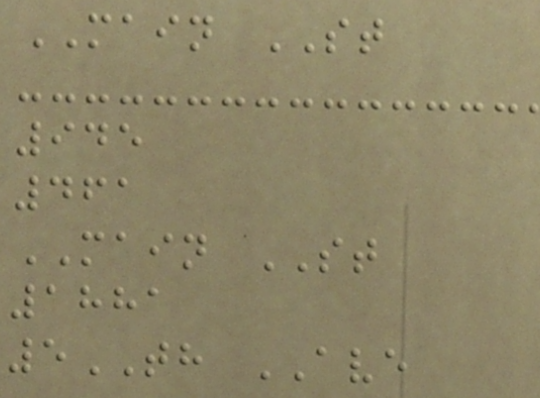MAIN ST
945
461
MAIN ST
1881
5TH AVE
